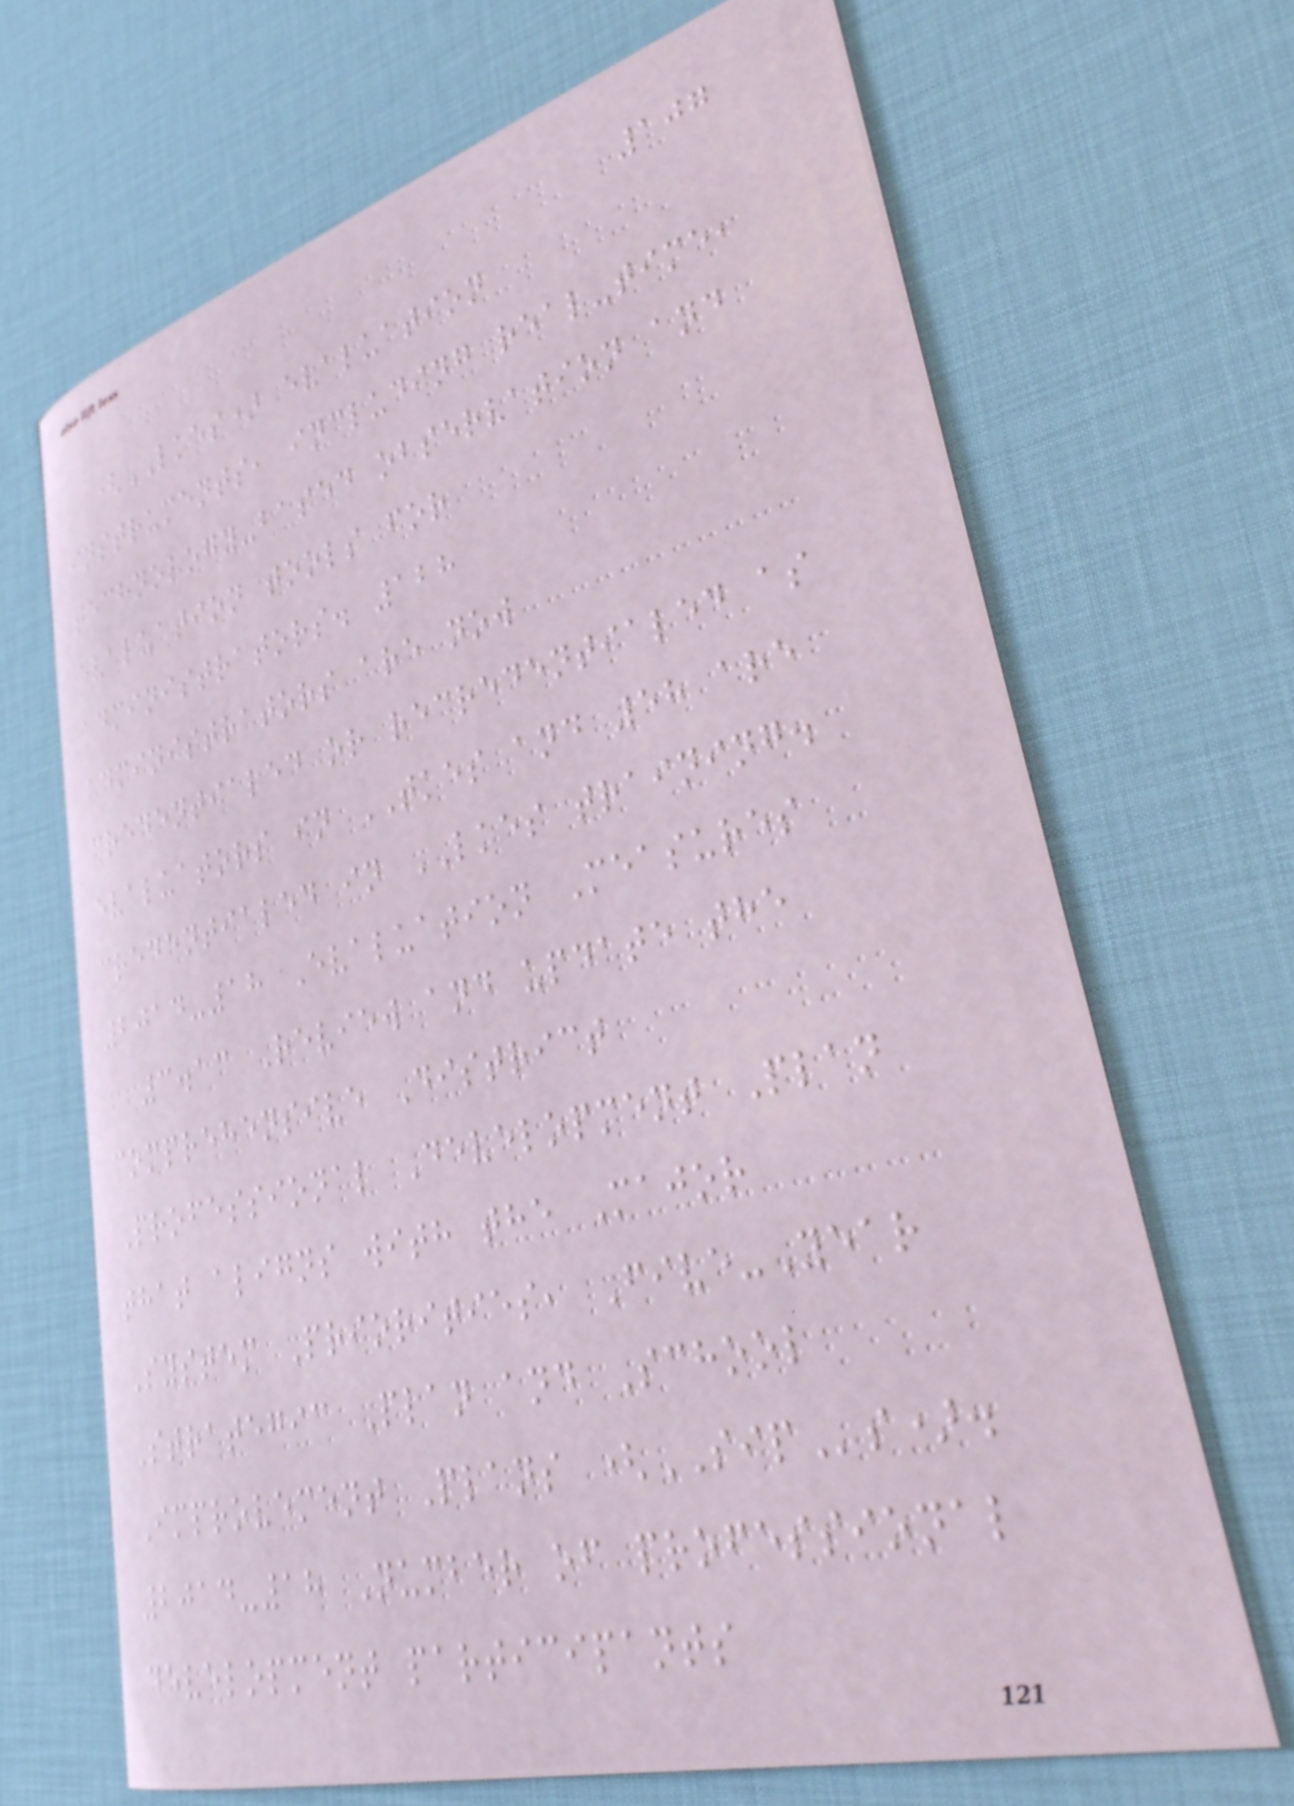107
(LKES) evaluation
instruments, including real-time,
technology-based observation and
evaluation tools for
administrators. 128
administrators are now
credentialed or recredentialed as
evaluators in TKES and 58 are
credentialed in LKES training.
2014-18 Evaluation Measures
3.13 Review and update the
comprehensive District
Professional Development Plan
that aligns with the Major
System Priorities, Five-Year
Strategic Plan and School
Improvement Plans (SIPs).
2014-18 Number of professional
development participants
